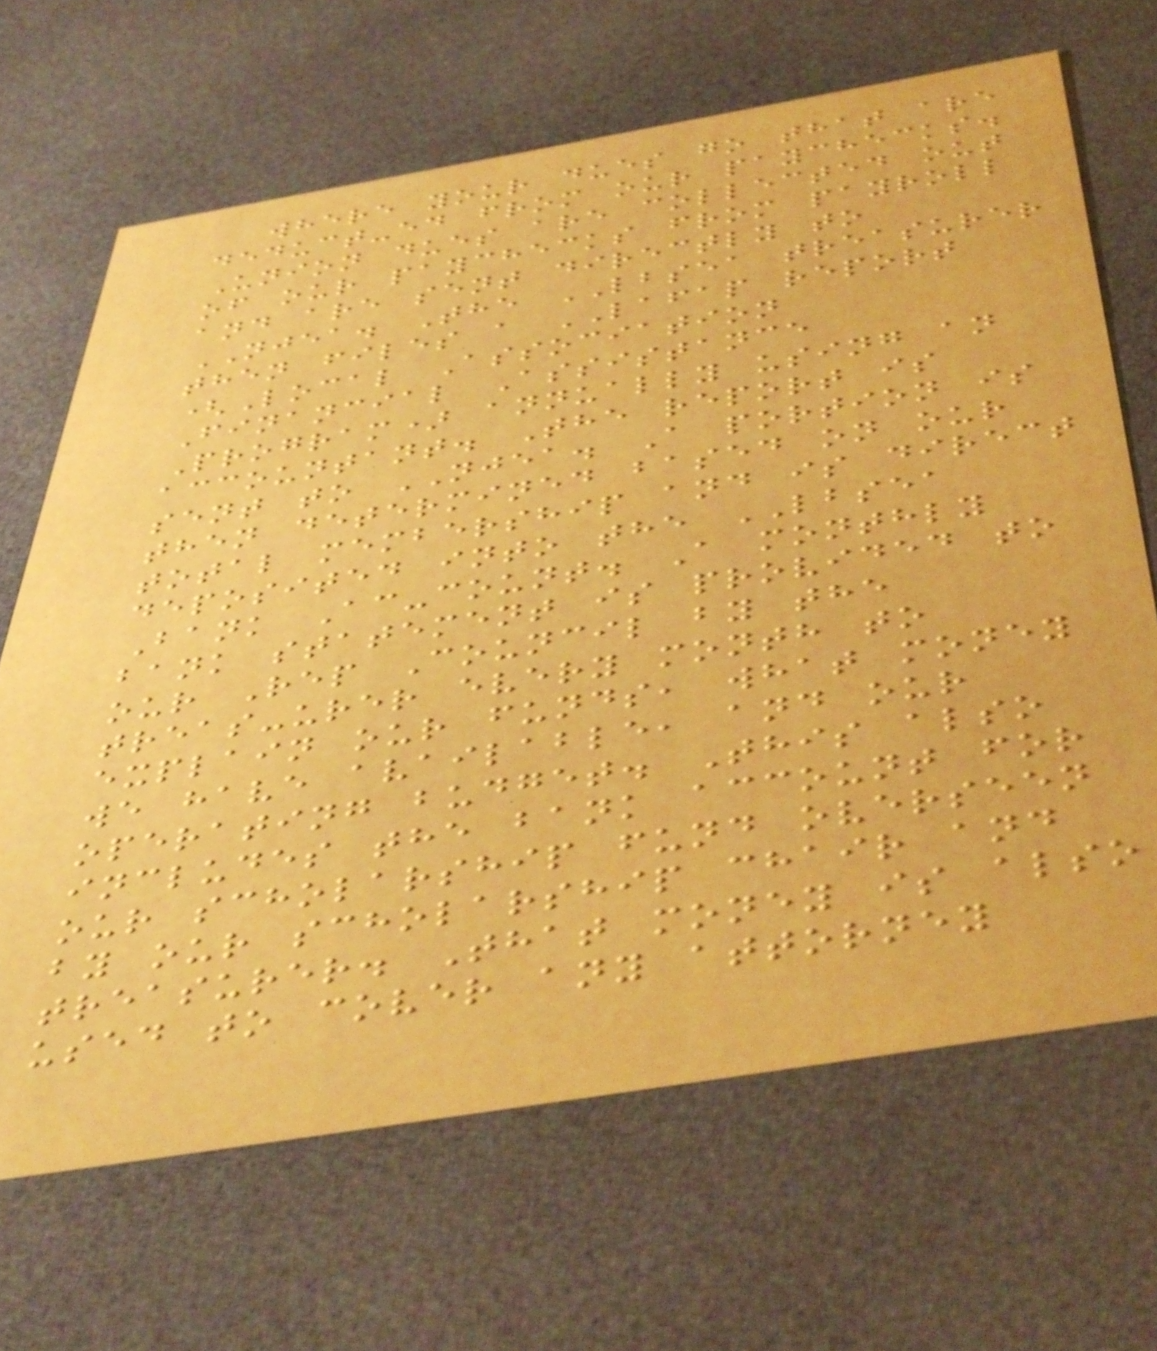where your dues go that are
deduct-ed from our paychecks.
Union dues are collected out
of our paychecks from payroll
and are sent directly to
NJEA. The LBSEA treasurer
then files a LAFAP report
(Local Association
Financial Assistance
Program) annually using an
accountant. The report is
sent to NJEA. A portion is
then determined based on our
total membership and is direct
deposited into the LBSEA
Bank Ac-count. A monthly
bank statement is provided to
our Rep Council by the
treas-urer every month to
explain our funds, what money
we have available, and our
operating budget. This also
includes the bank account for
our scholarship fund overseen
by our scholarship chair and
treasurer. That money is also
used to cover any attorney
